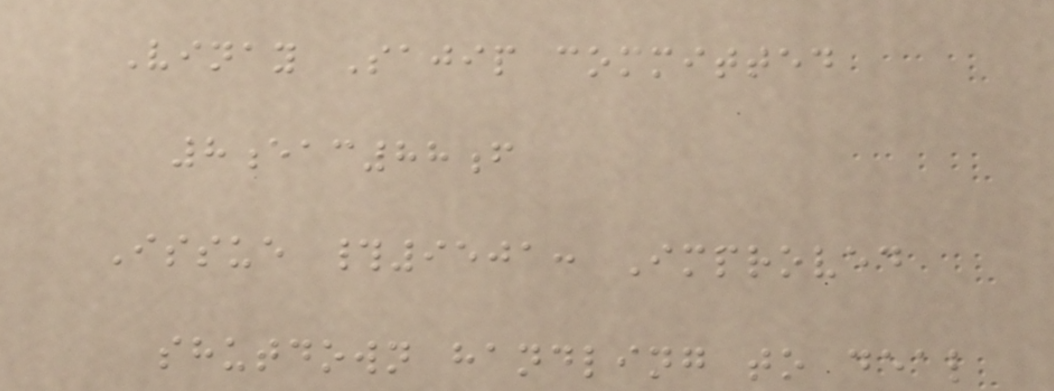Vinay Sajip committed
8eac88f
Issue #9501: Improved
shutdown handling to deal
